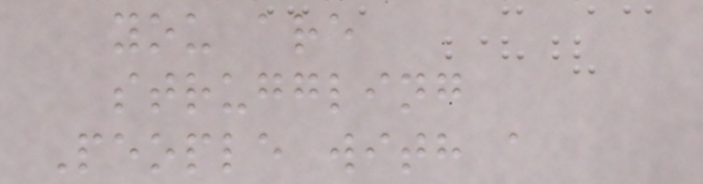you are
struggling
People with a
